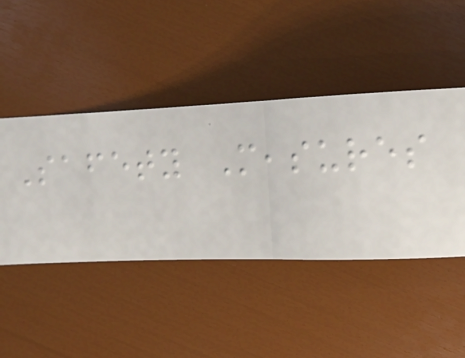Safety Measures
